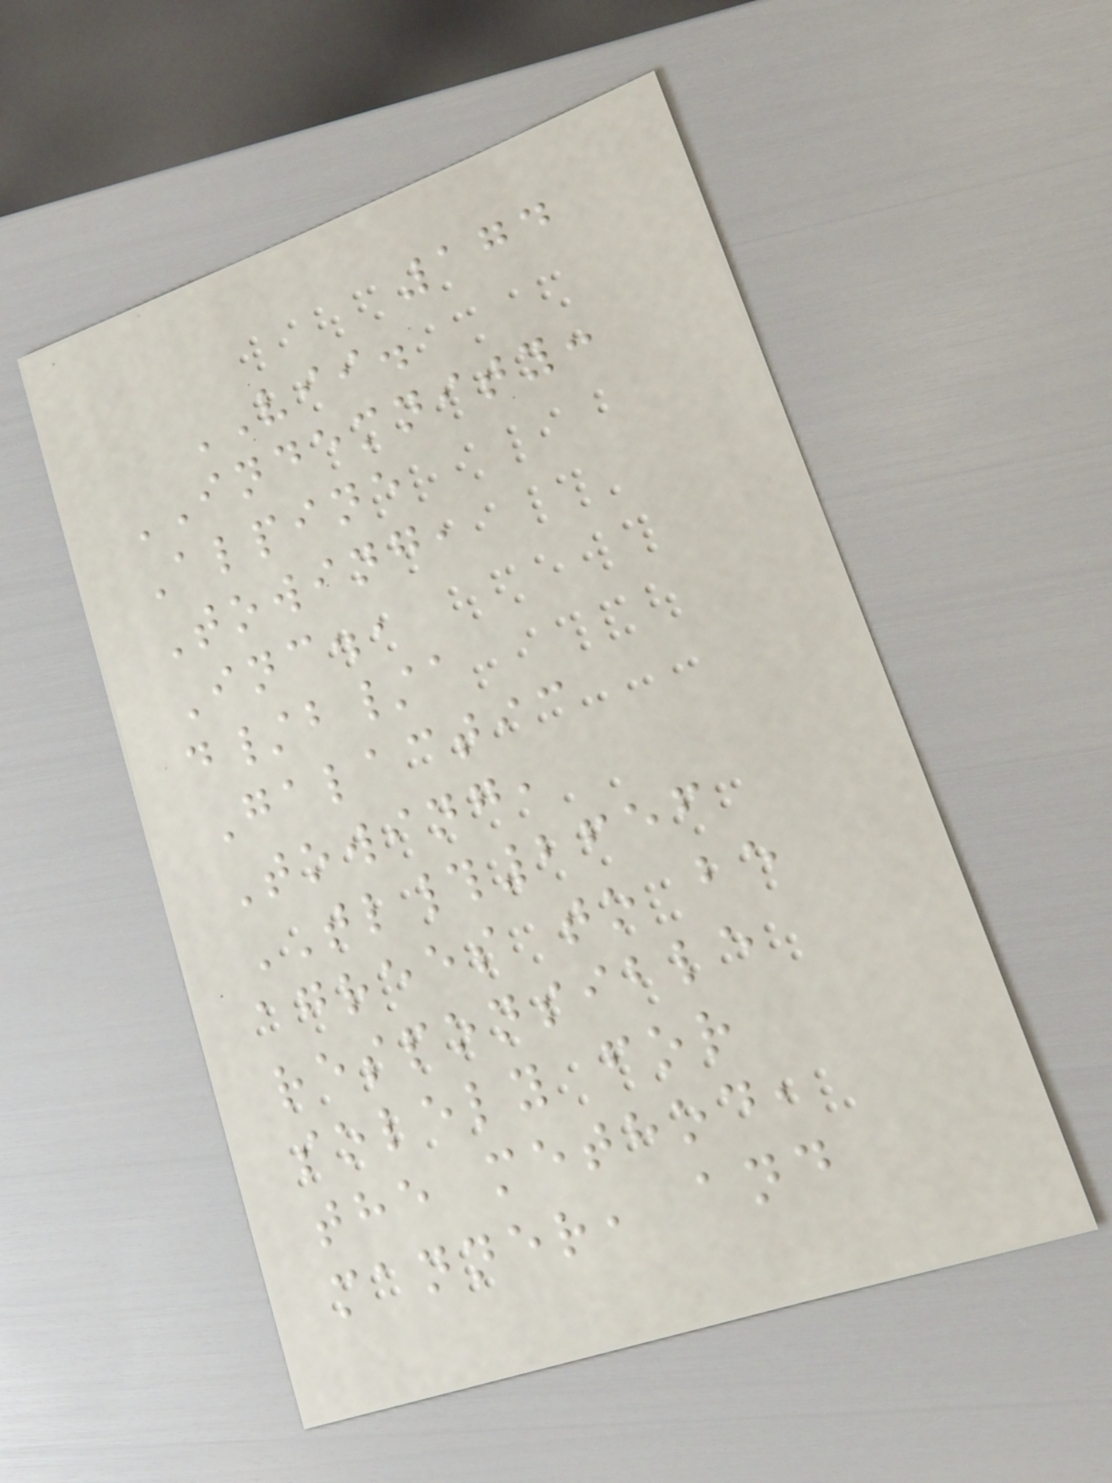174
VII.
INDEMNITY:
Alpine
Towing,
Inc.,
d/b/a
Galactic
Towing,
TL#2656
agrees to be
responsible
solely for
the method,
manner, and
